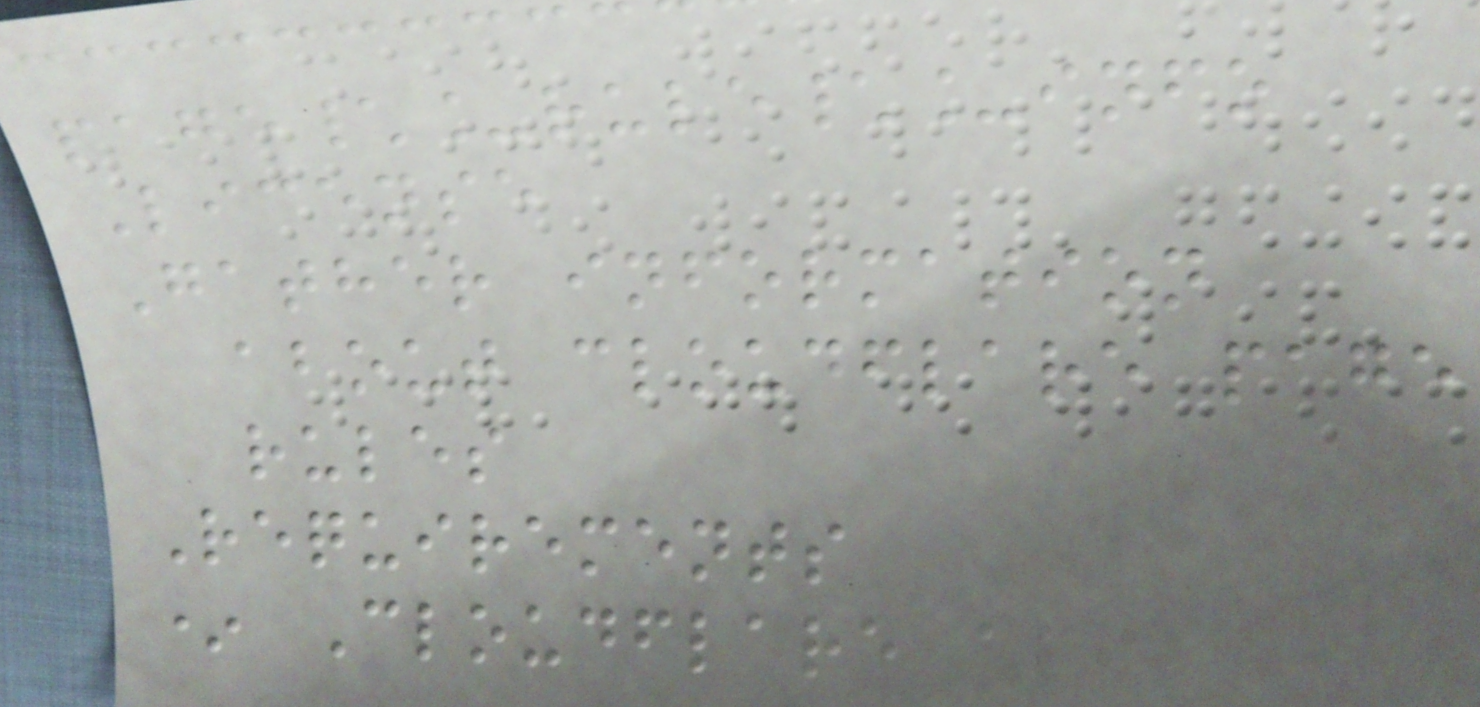page\_rule\_info
License
Gather information
about cloudflare page
rules
Requirements
* Cloudflare api
